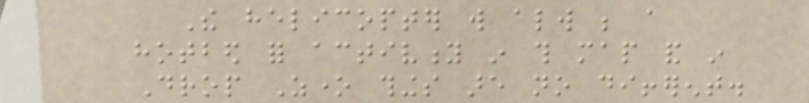The helicopter will always be a
hotbed for activity in this map and in
Drop Zone things are no different.
